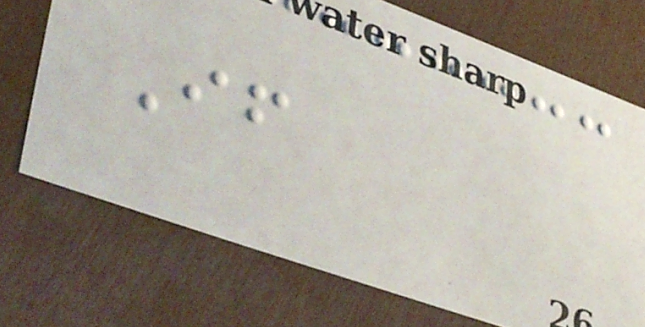If
